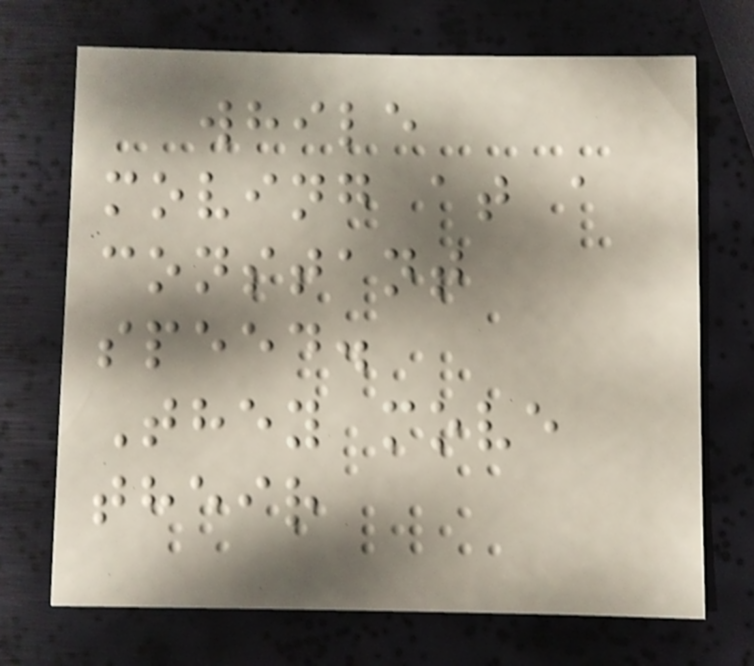while
moving at a
constant
speed.
They move
their
